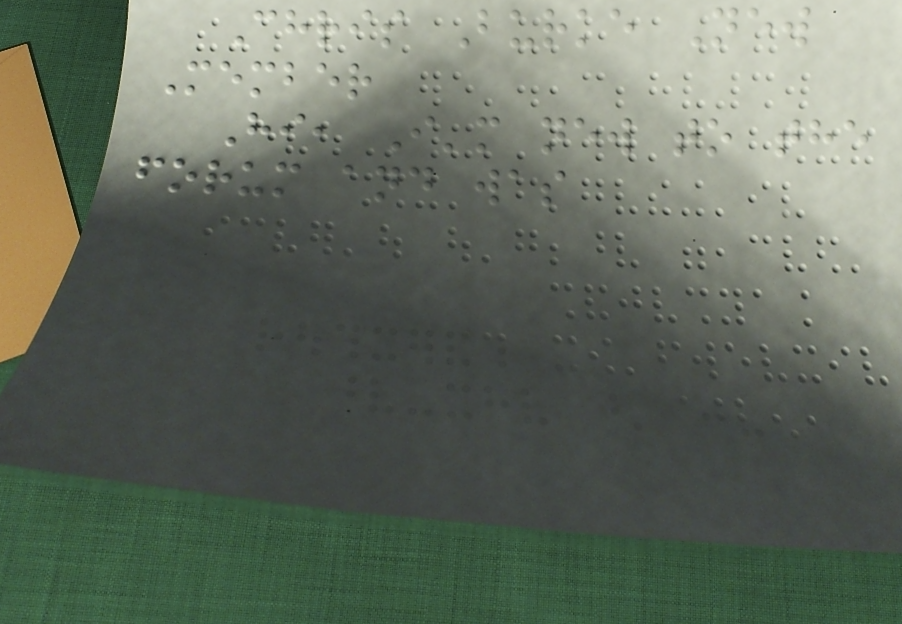Chris Burke New
Member
Hi, I'm new to the
forum and was
